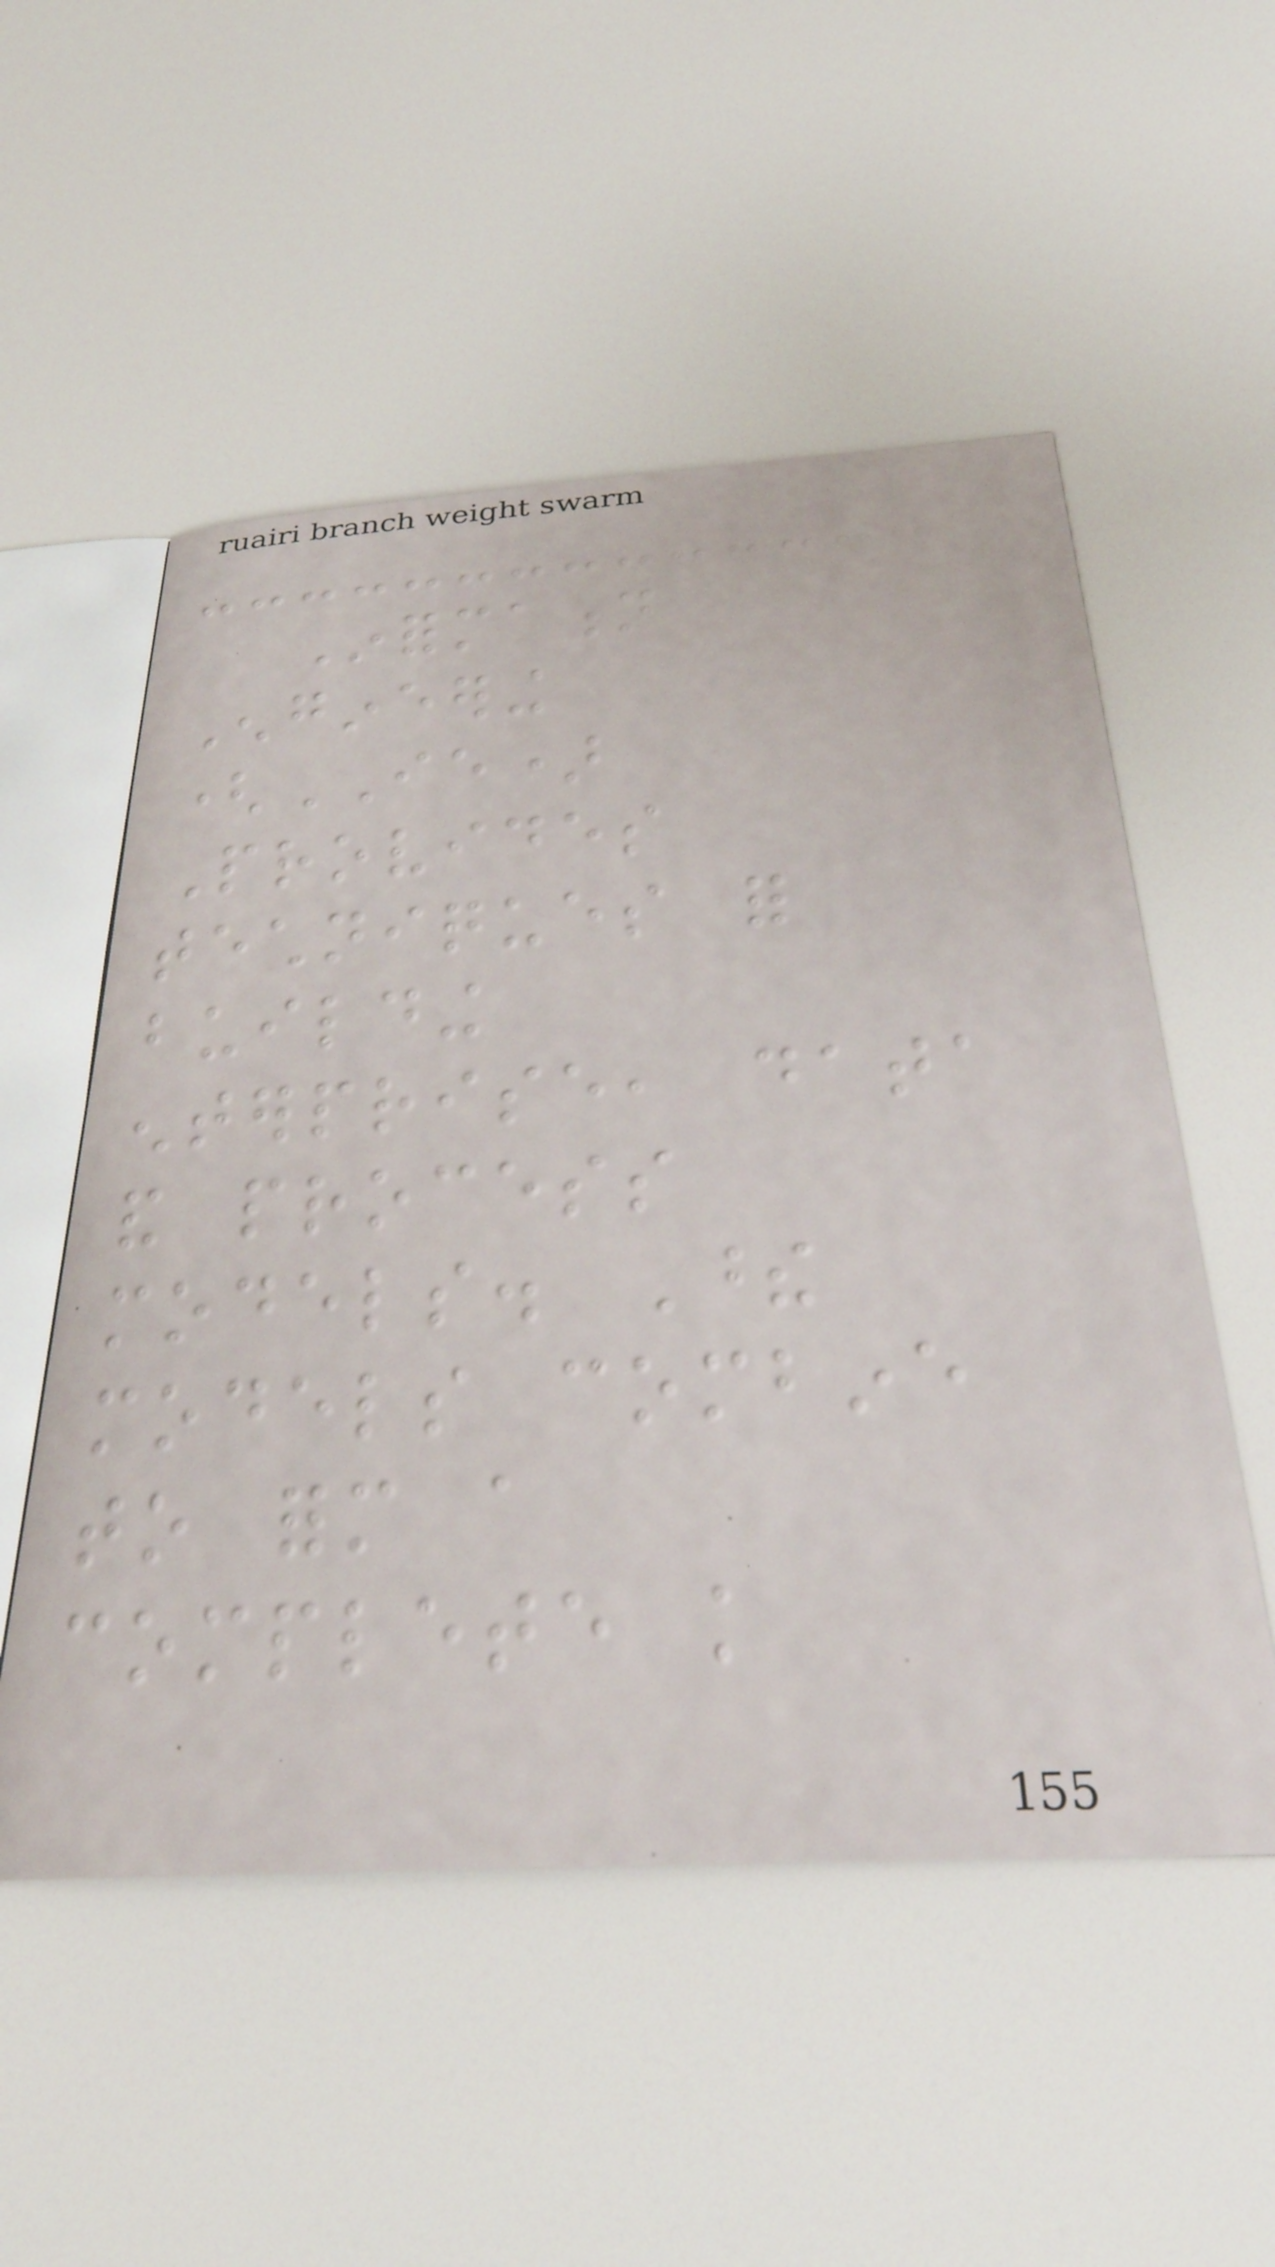Information
Engineering
(IE)
Provides
techniques for
building
enterprise, data
and process
models. These
models combine
to form a
complete knowledge
